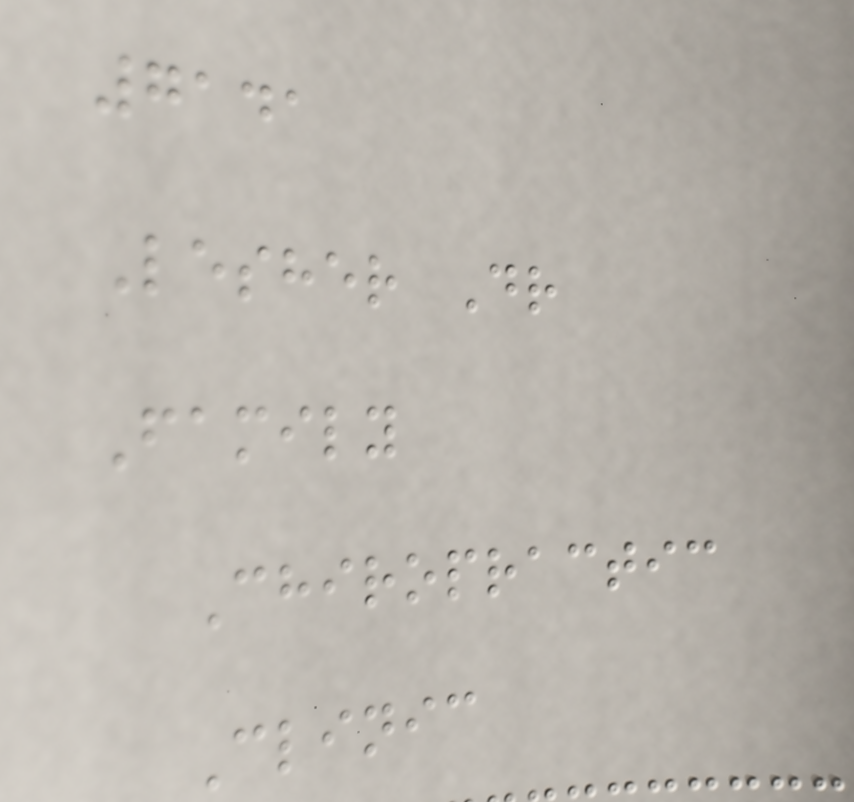7141
Lesher Dr
Family
Chiropractic
Clinic
